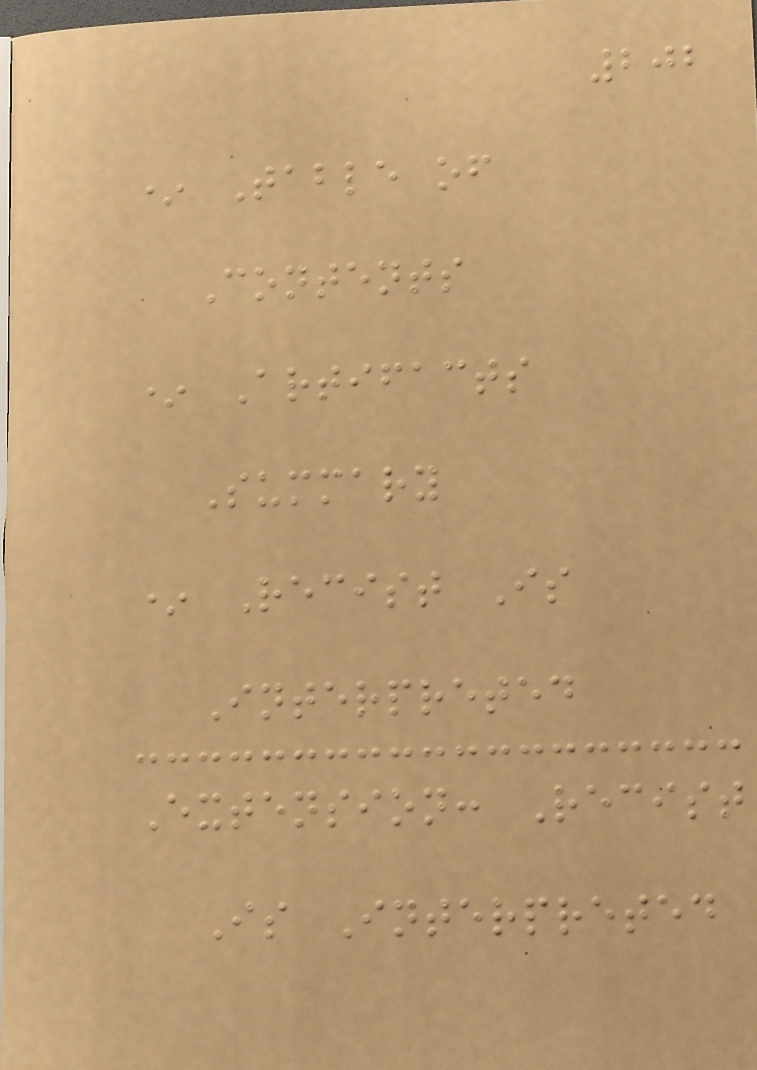202
* Table of
Contents
* Artifacts
Summary
* Recist Is
Interpreted
Extension: Recist
Is Interpreted
